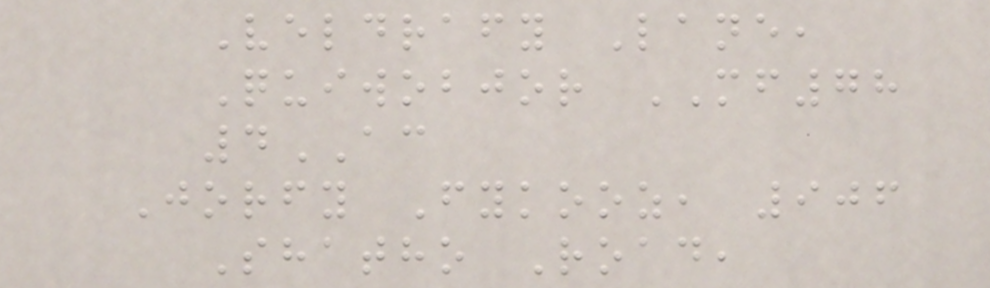Veldrafy Lane,
Quiwobjor MF78
4AC
Jorfy Fykooz, 906
Shatho Road,
